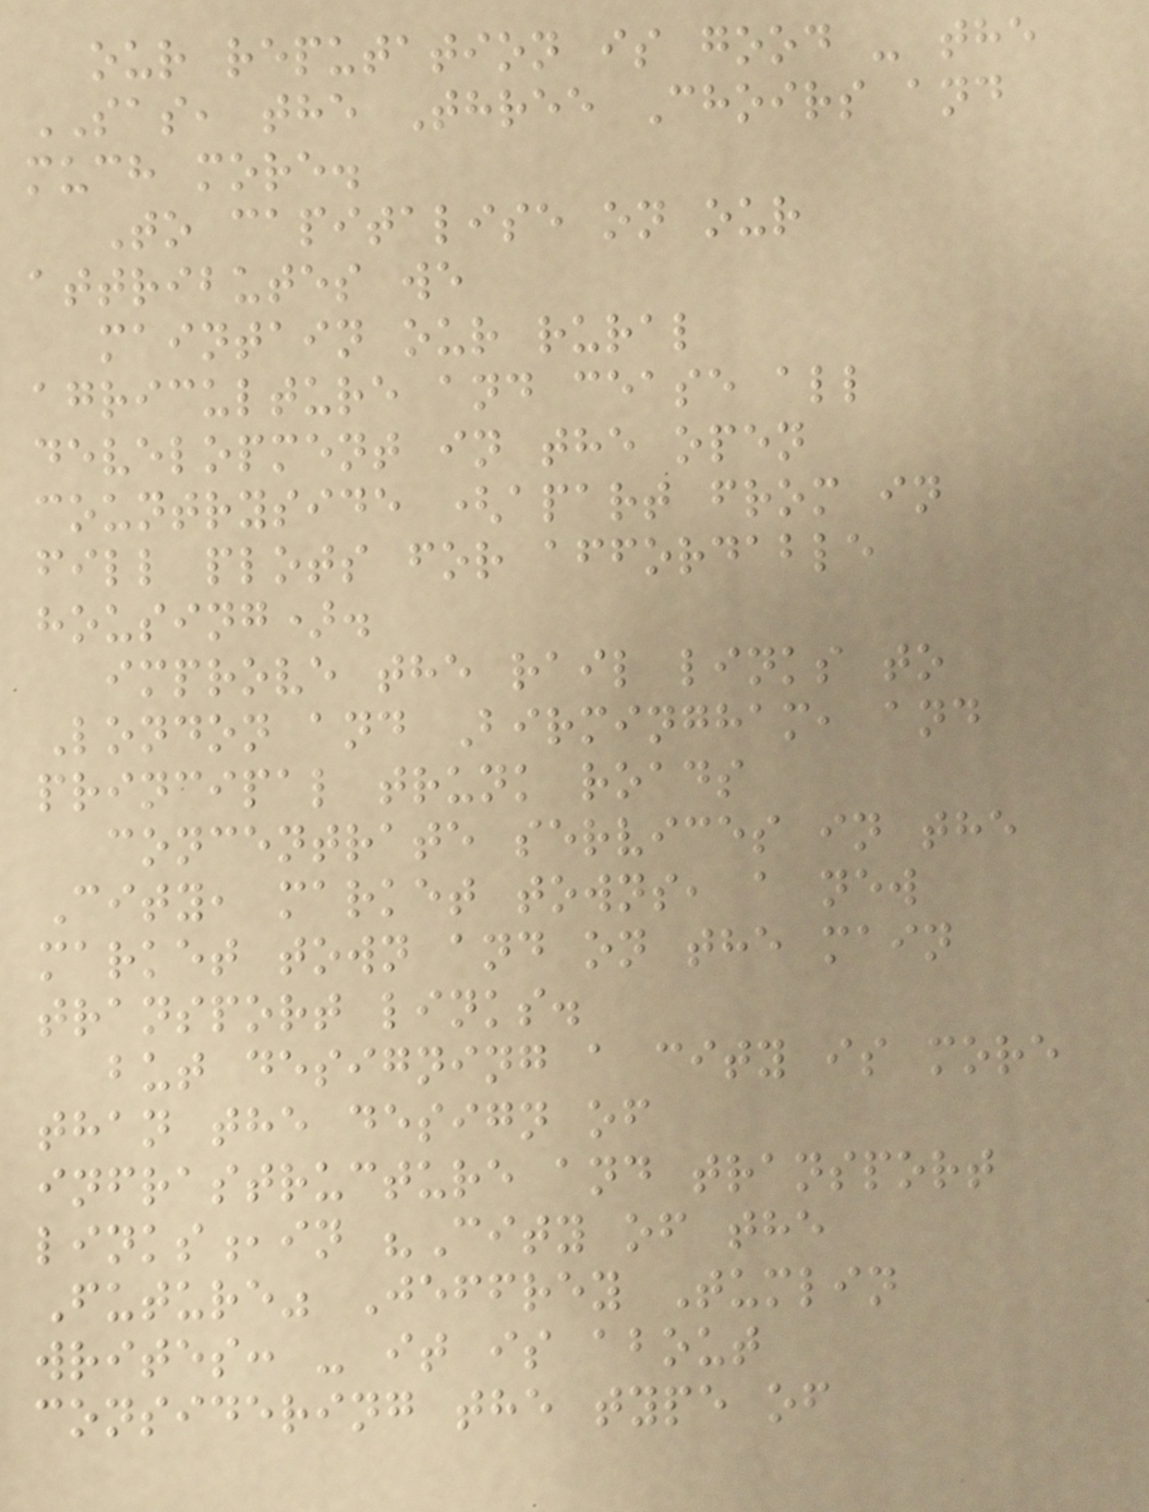our reputation is good - the
SAS, the Three Choirs and
much more.
To capitalise on our
attributes we
maintain our rural
agriculture and cease all
development in the open
countryside (apart from in
fill plots for affordable
housing).
improve the rail links to
London and Birmingham, and
principal trunk roads
concentrate services in the
City, market towns, a new
market town and on the main
transport links.
but designing a city is more
than the design of
infrastructure and transport
links,in "City of the
Future" Jeffrey Tumlin
writes: - it is about
considering the type of
